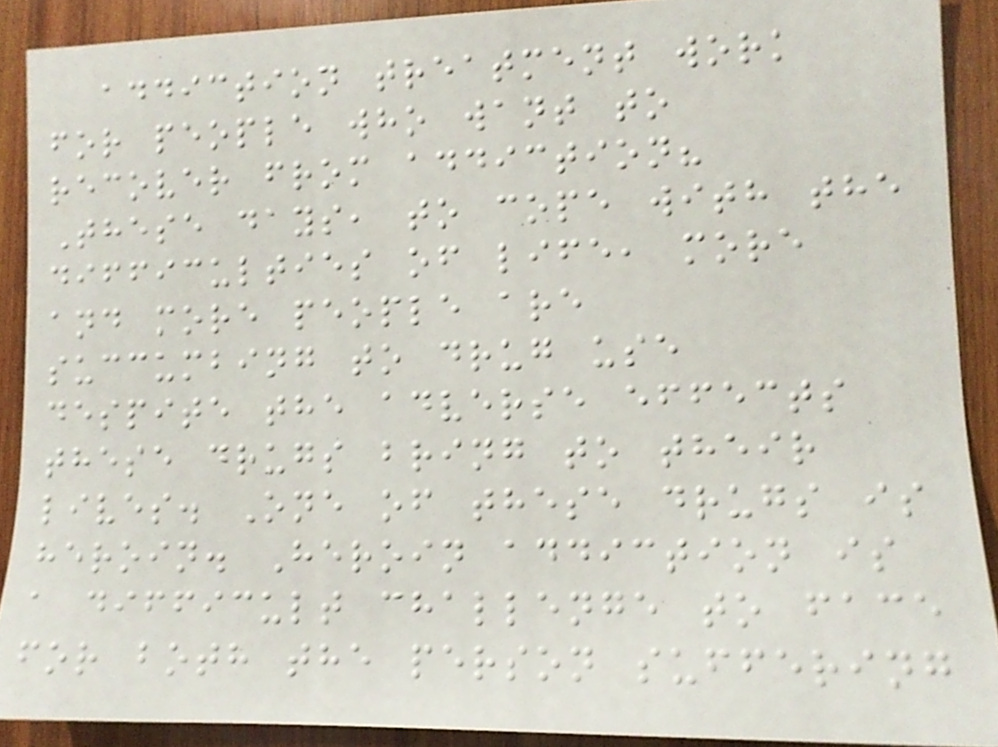addiction treatment work
for people who want to
recover from addiction?
These days, to cope with the
difficulties of life, more
and more people are
succumbing to drug use
despite the adverse effects
these drugs bring to their
lives. One of these drugs is
heroin. Heroin addiction is
a difficult challenge to face
for both the person suffering
